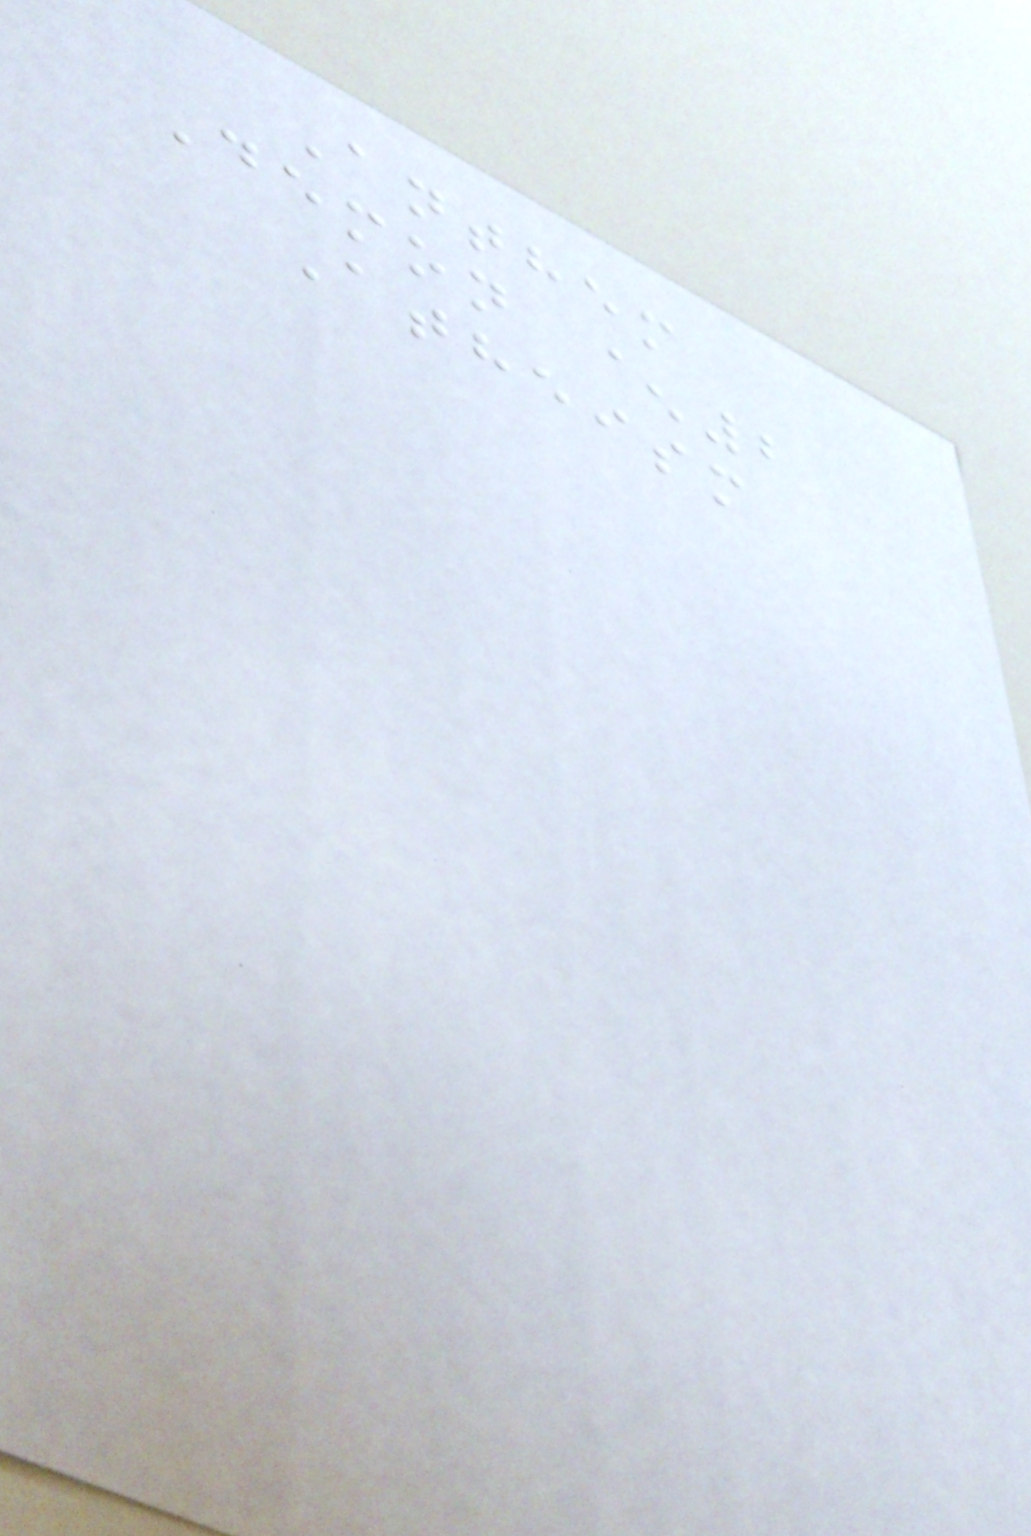Anthem
Demon ^2
Atheism
